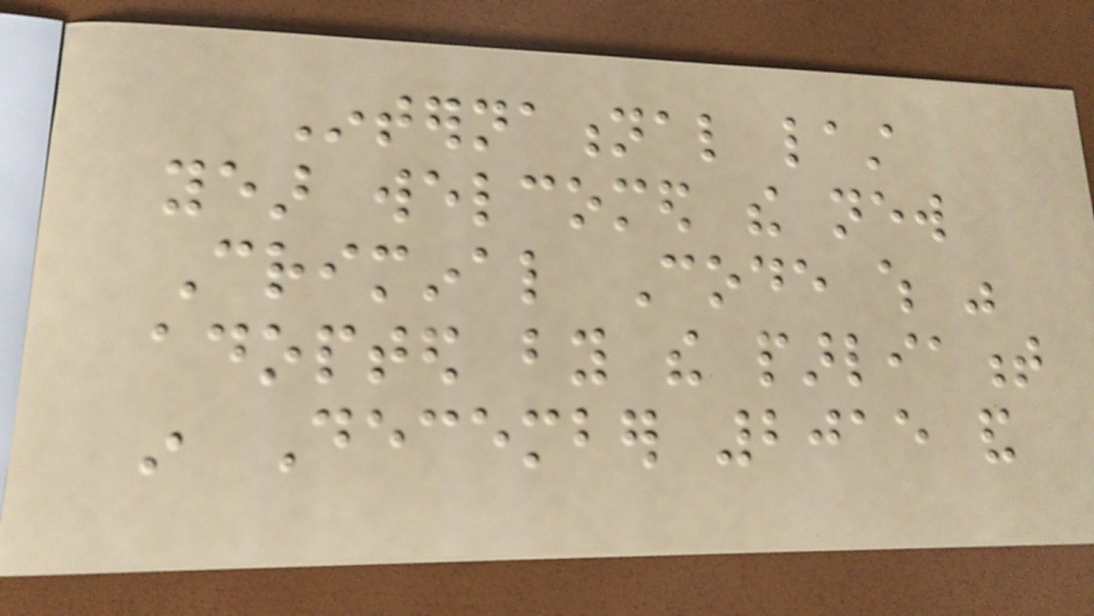International last
year welcomed the new
Criminal Code which was
adopted by the parliament
in December 2015 and
